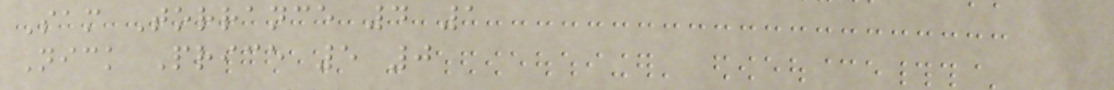Sam Torrance 4 1
Nick Price 5 0
